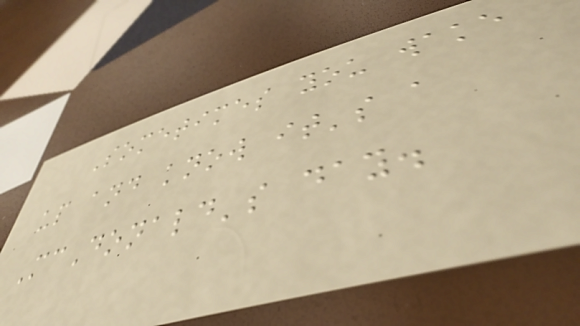Sometimes you wake
up and know it's a
McDonald's day.
